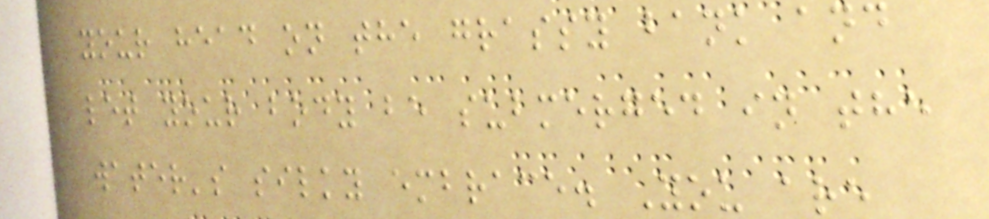your head on the grassy bank and
let your body be submerged in the
water's silky embrace. You are
